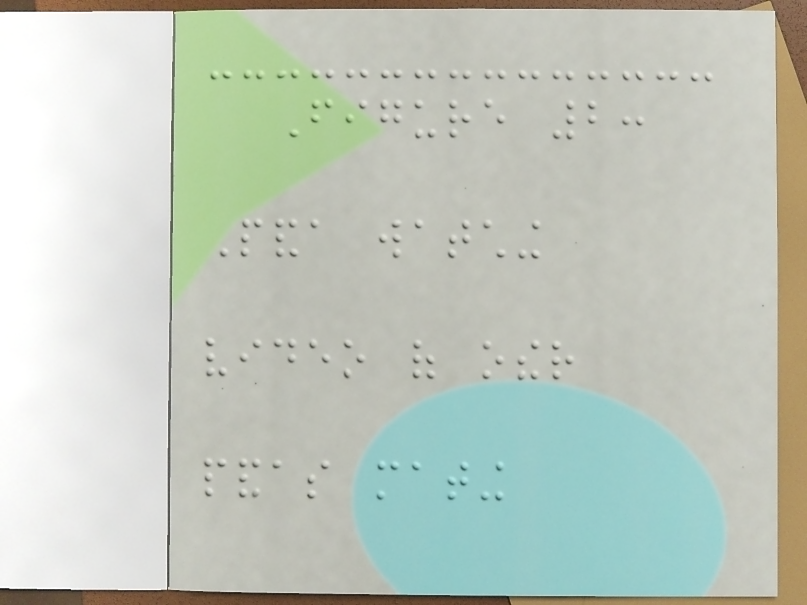Figure 2:
Panda watching
video of other
pandas mating
